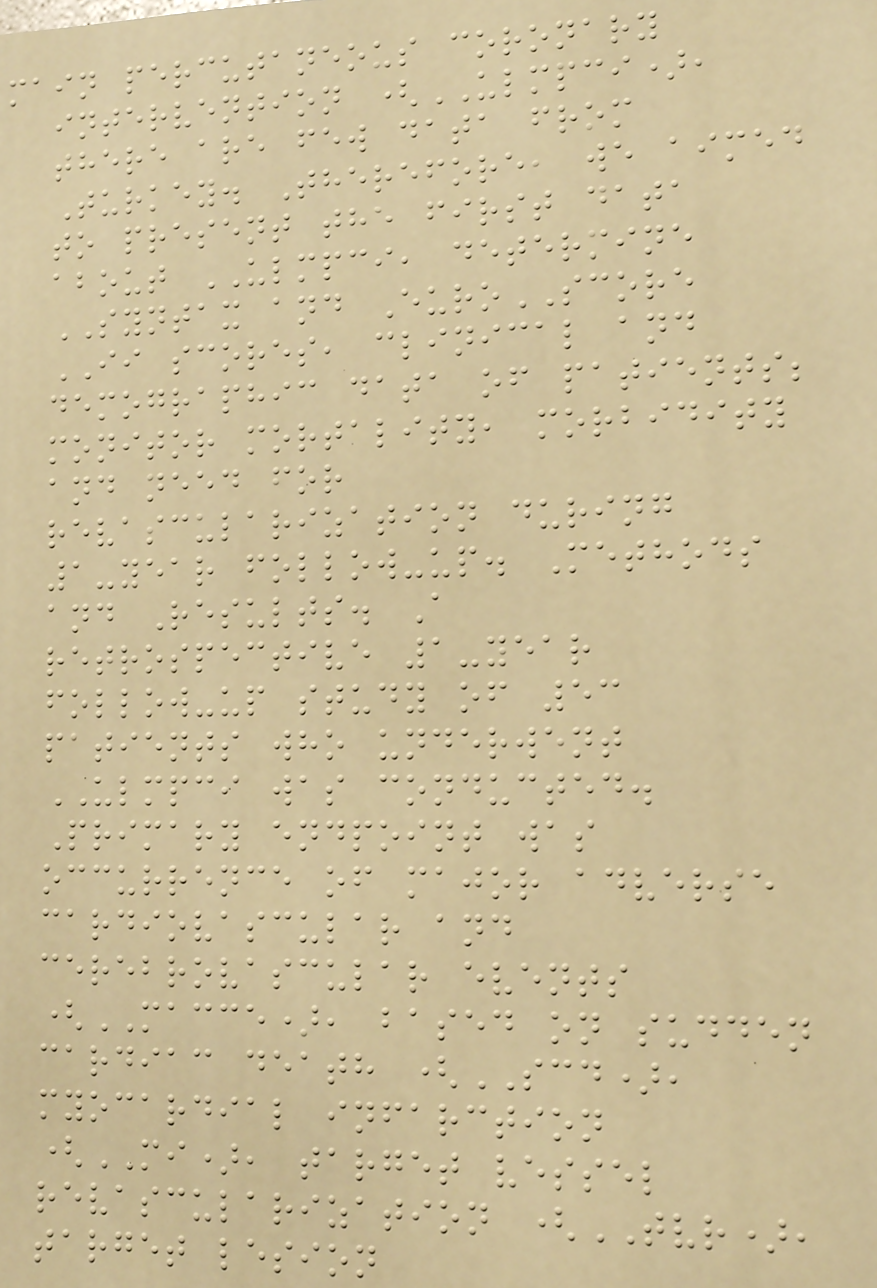main percutaneous coronary
intervention (ULMPCI),
there are few data from
Turkey. Therefore, we aimed
to present the first data
about ULMPCI, determine
SYNTAX and EuroSCORE
II scores, clinical and
demographic data of patients;
monitor mortality, morbidity
and need for
revascularization during
1-year follow-up. Methods
and Results. A
retrospective 1-year
follow-up study of 53
patients who underwent
ULMPCI was conducted.
Primary endpoint was
occurrence of major adverse
cardiovascular and
cerebrovascular events
(MACCE), based on sudden
cardiac death (SCD),
myocardial infarction
(MI), target vessel
revascularization (TVR),
target lesion
